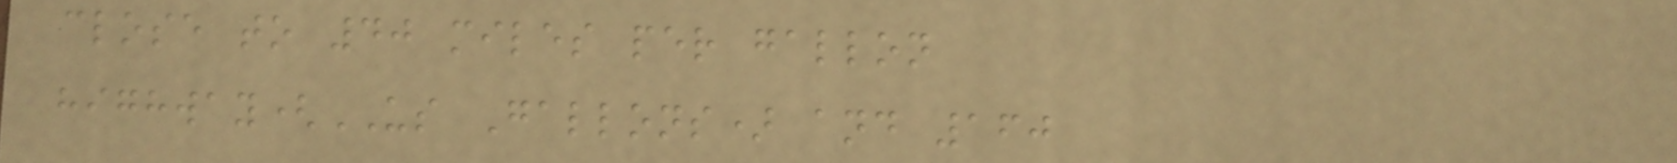close to 40 miles per gallon
highway(US Gallons) and 160
